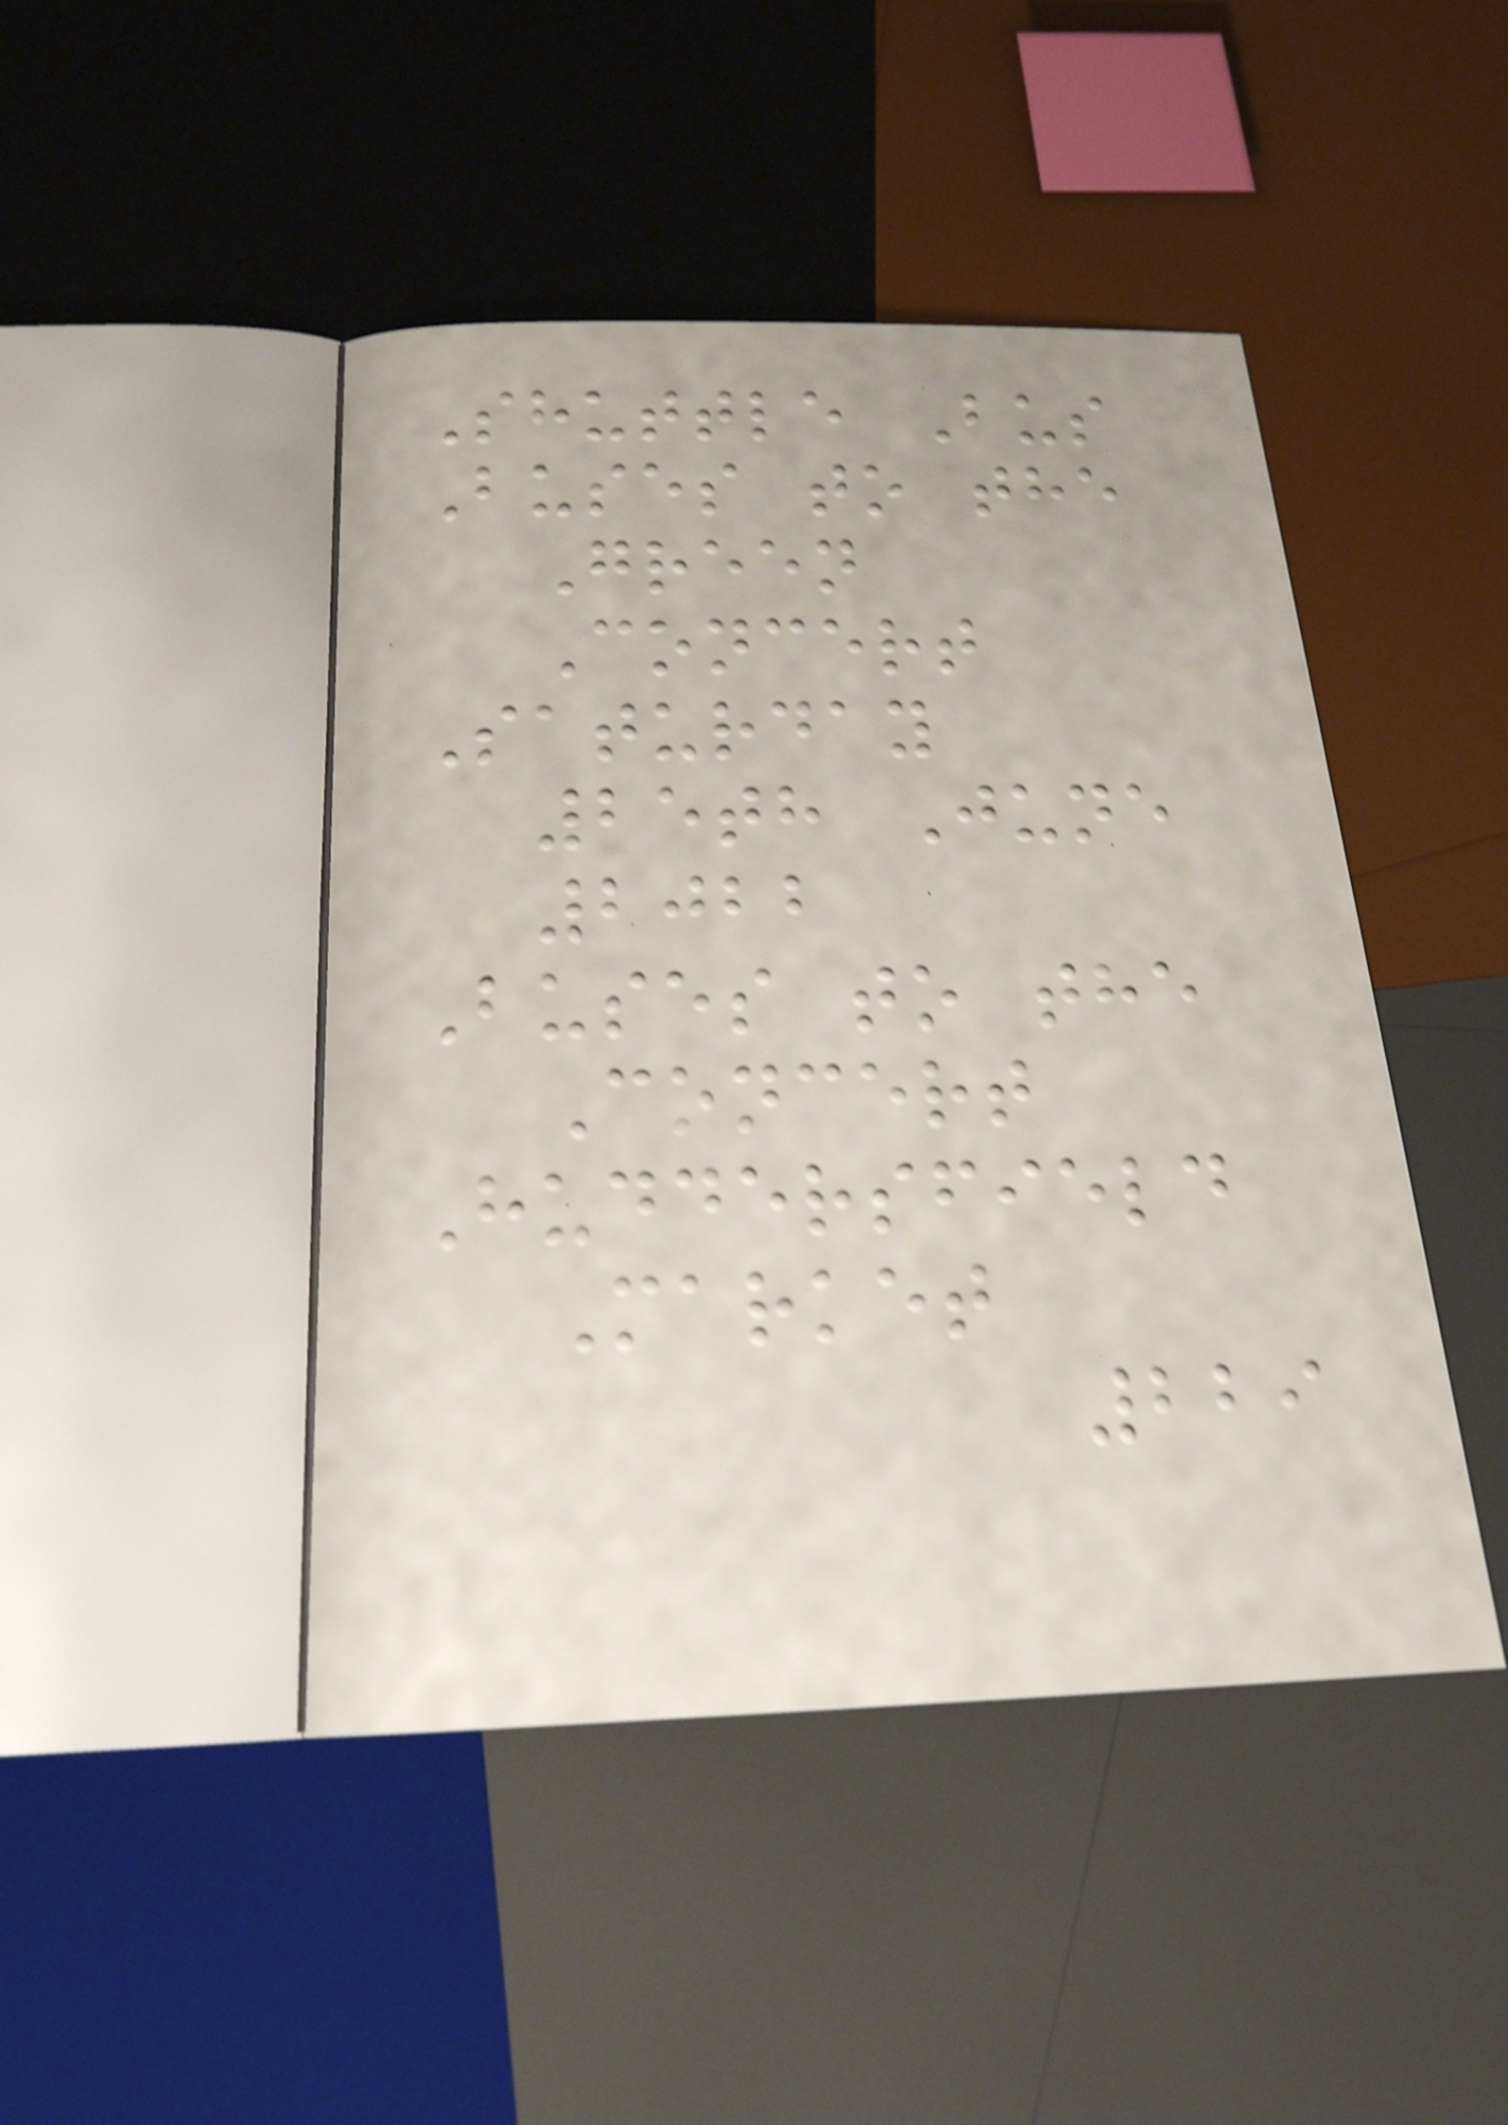Shuttle Bus
Buses to the
Green
Concert
Saturday
25th June
2022
Buses to the
Concert
Huddersfield
Market
229
